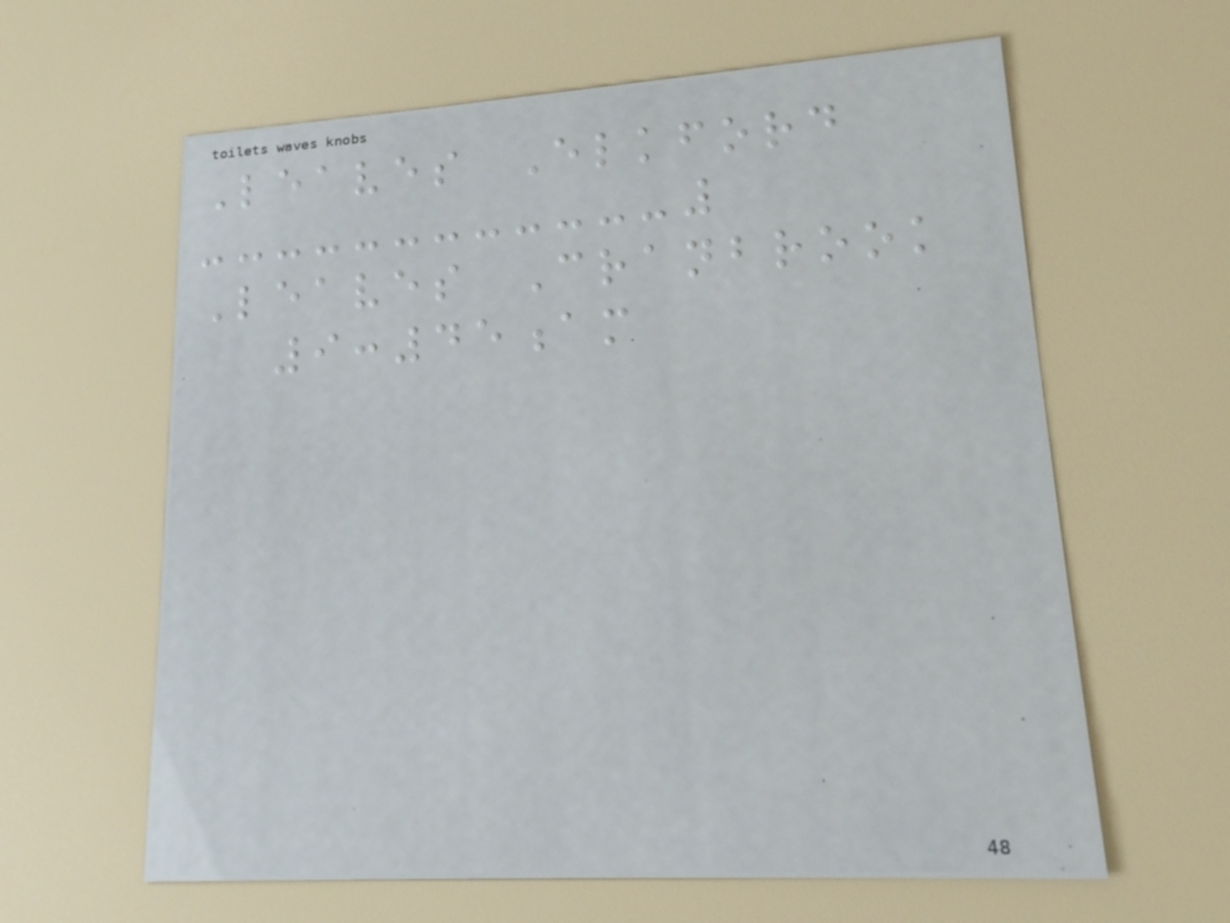Leaves Elkford
Leaves Cranbrook
9:45am
